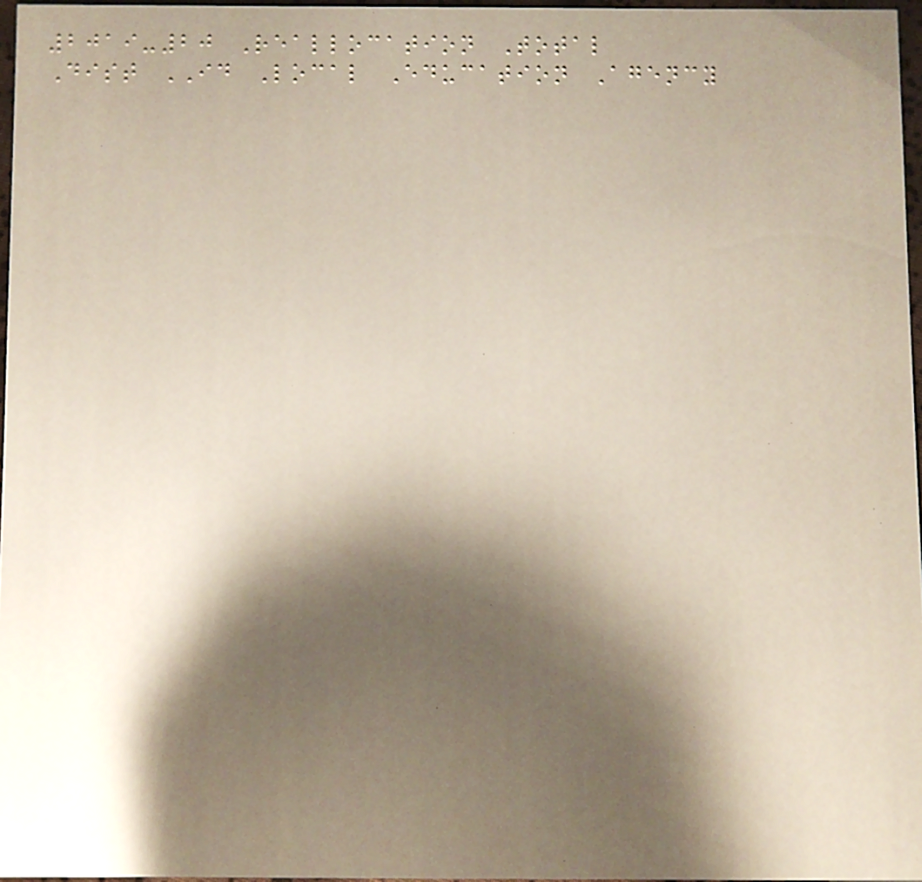2019-20 Reallocation Total
Dist ID Local Education Agency
